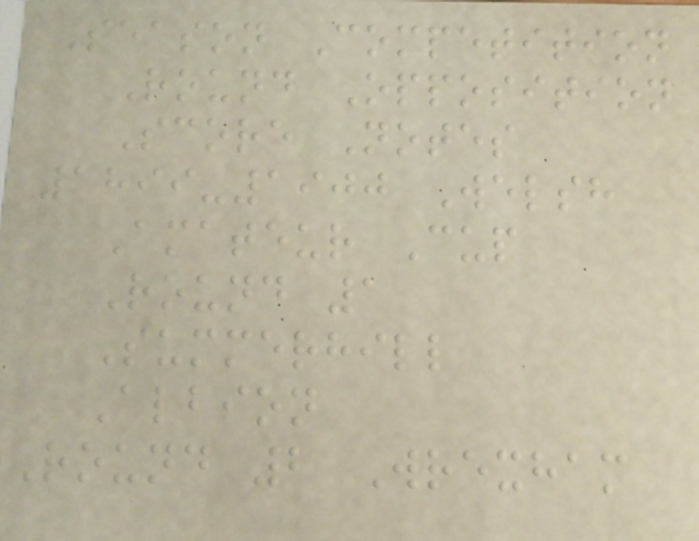Season Competition
Round Opposition
Score Notes
1899-1900 Welsh
Amateur Cup
Round 1
Summerhill
Albion
Round 2 Wrexham
